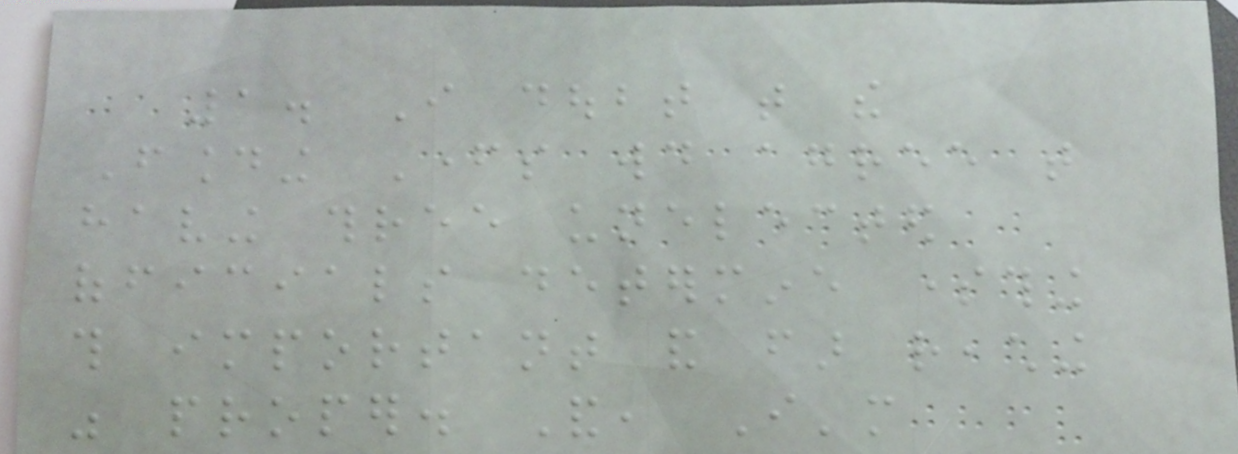1. I doubt that the
Founding Fathers would agree that
having three unelected
officials determine something
this important and far reaching
was proper. And, I'm
